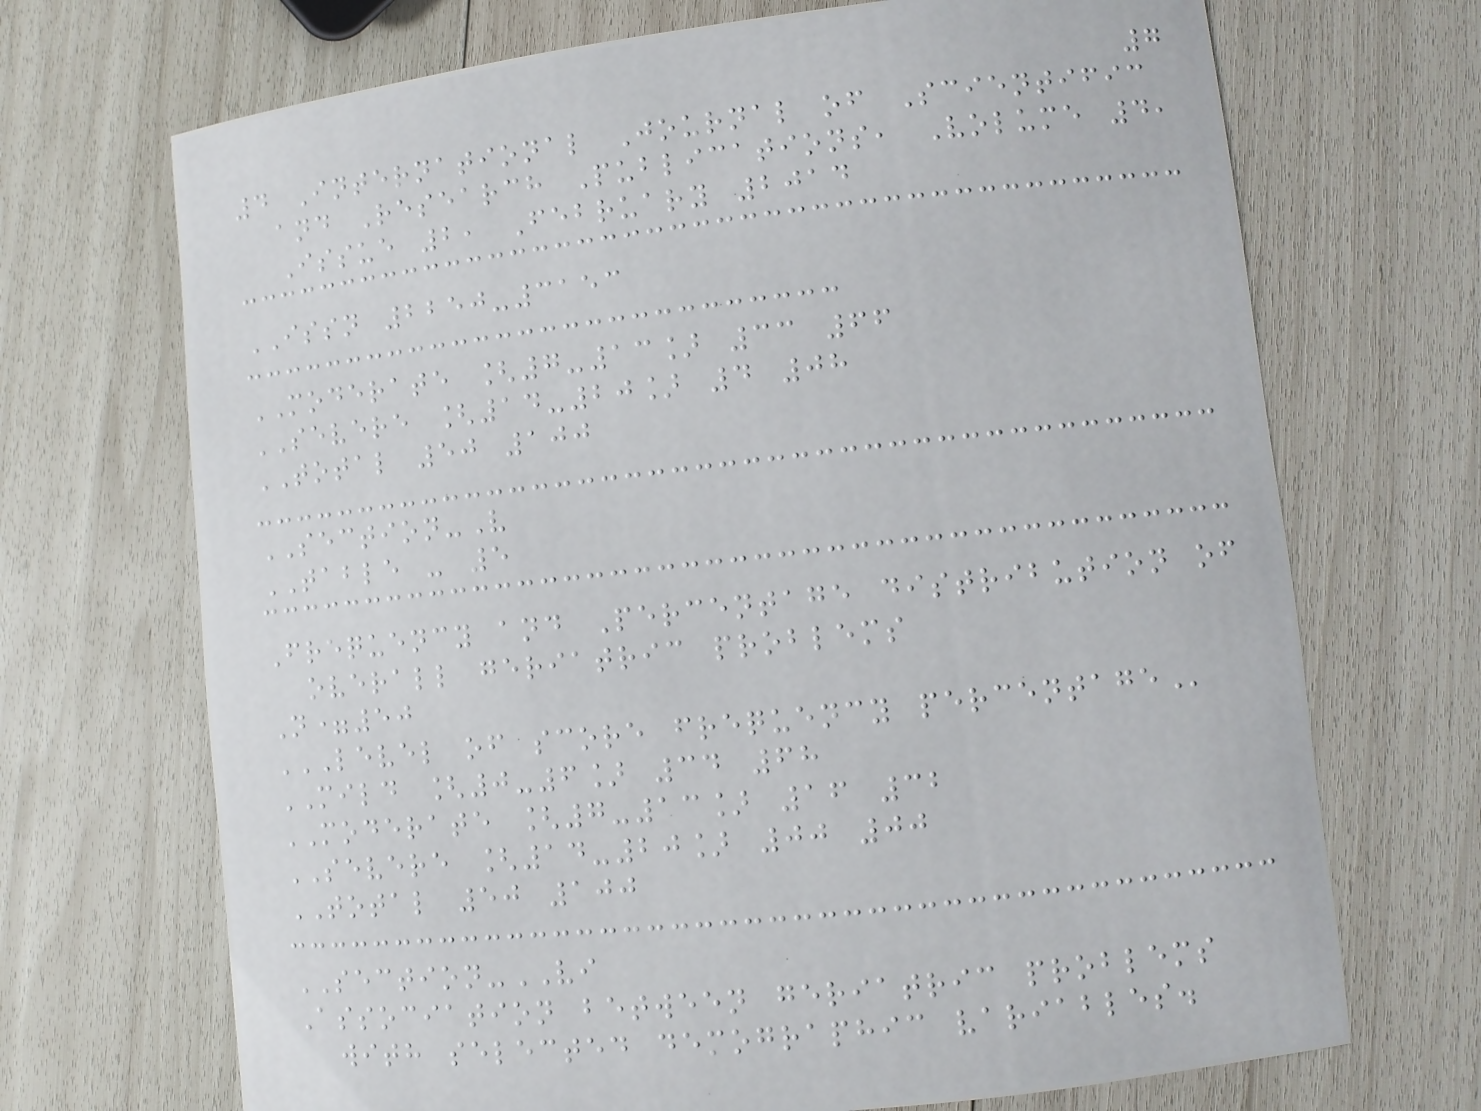7
4 International Journal of Scientific
and Research Publications, Volume 4,
Issue 2, February 2014
ISSN 2250-3153
MODERATE [7-13] 33 66
SEVERE [14-20] 4 08
TOTAL 50 100
SECTION-V
TABLE - 5
Frequency and Percentage distribution of
overall geriatric problems
N=50
LEVEL OF SCORE FREQUENCY PERCENTAGE
MILD [0-6] 34 68
MODERATE [7-13] 16 32
SEVERE [14-20] 00 00
TOTAL 50 100
SECTION-VI
Association between geriatric problems
with selected demographic variables.
